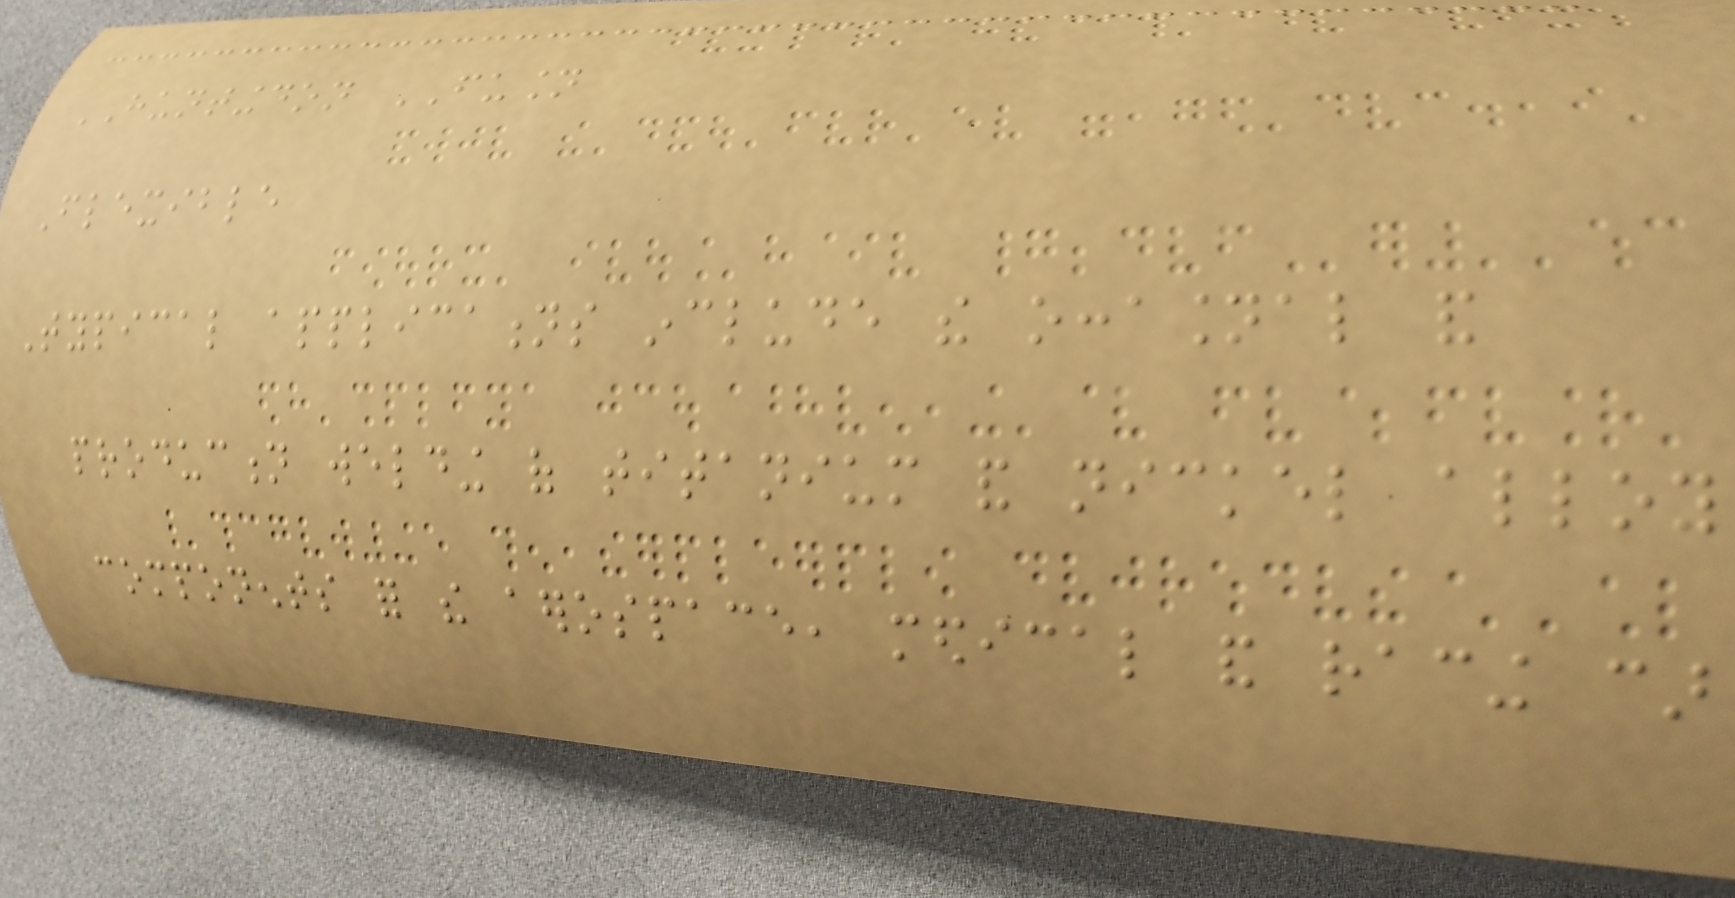HUNTINGDON FUSION
Flexible
Typical applications include the occasional and
production welding of titanium and nickel alloy
components for the aerospace, medical and racing car
